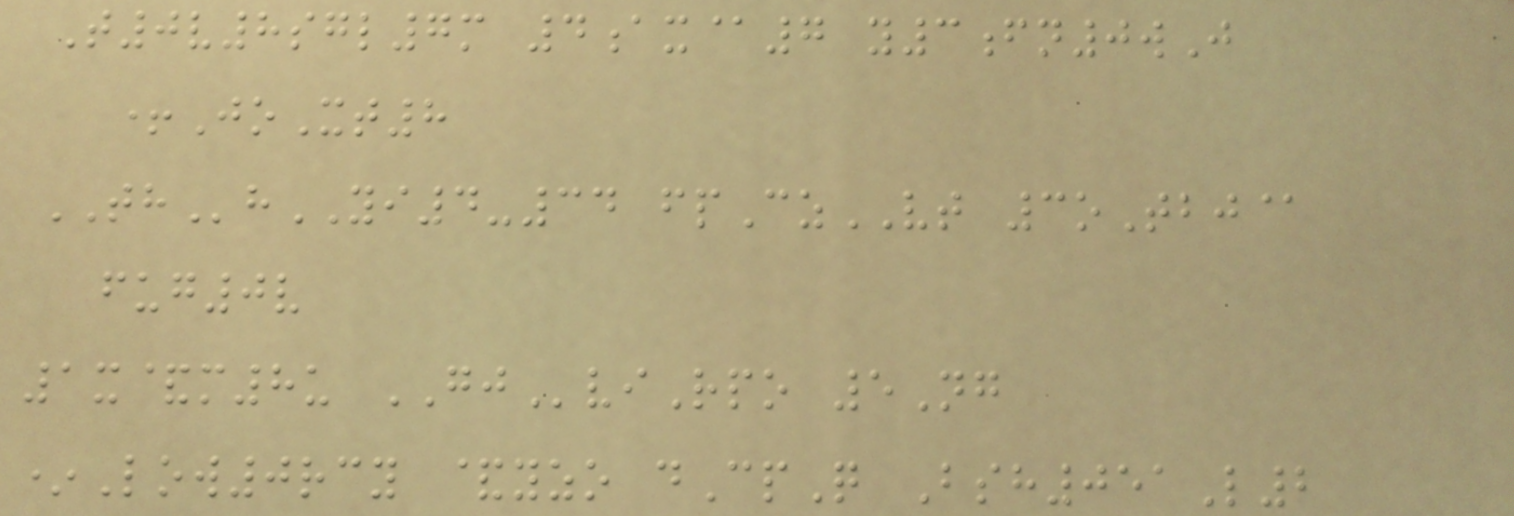T0v8sgl7m 4ax@7 y3fn0wJ
+JoXt8
THhYI4-34 fpCzVT 3oTbj@
fug0v
1x&m8u GJviRpo 5Ng
*Low0rcy &yzo dCpQ Bsh051L2
